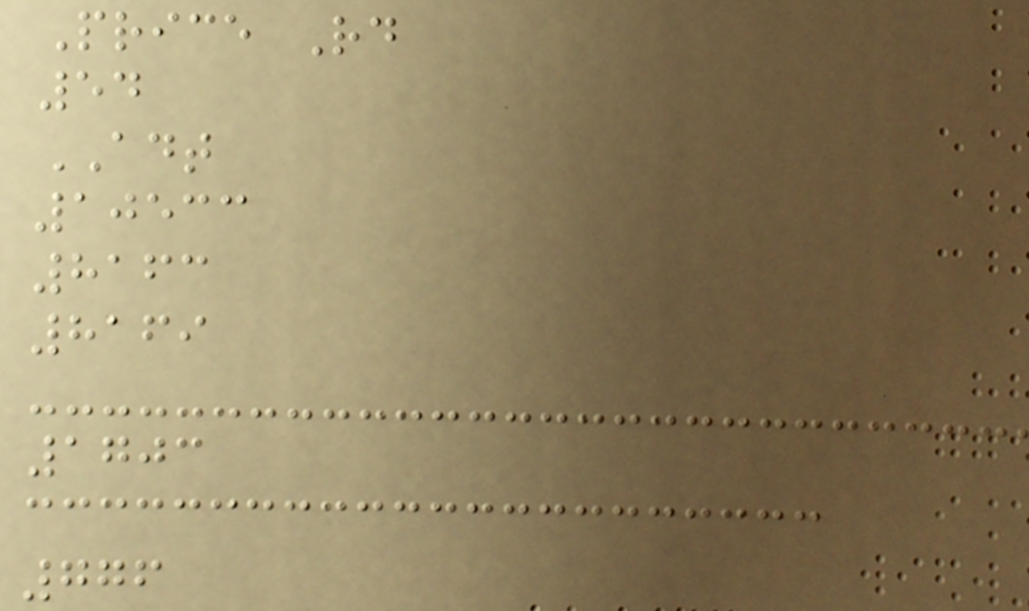Price Rd
54
ADT
10533
8163
8169
1703
776
